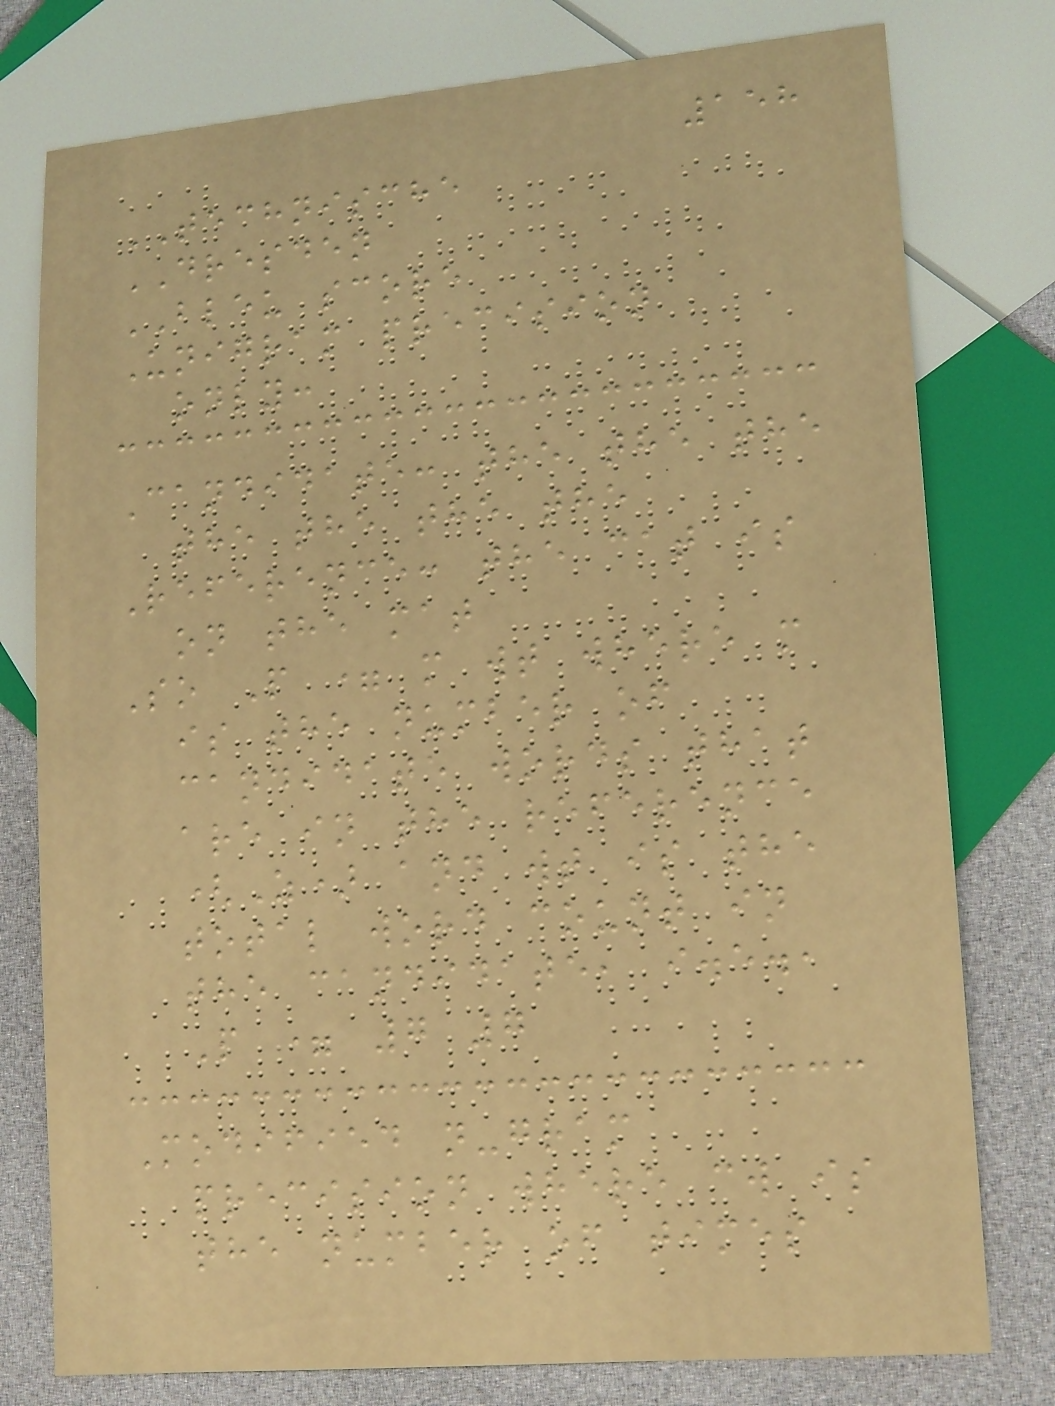158
TECHNISCHE
DRESDEN
BLEU score
Unigram precision
only:
Candidate: the the the
the the the the
Reference: the cat is
on the mat
So P = m wt where m
is the number of
candidate words that
are in the reference
(Z) and wt is the
total word count in
the candidate, i.e.,
P = 7 7
Modified n-gram
precision where cw is
the number of times
